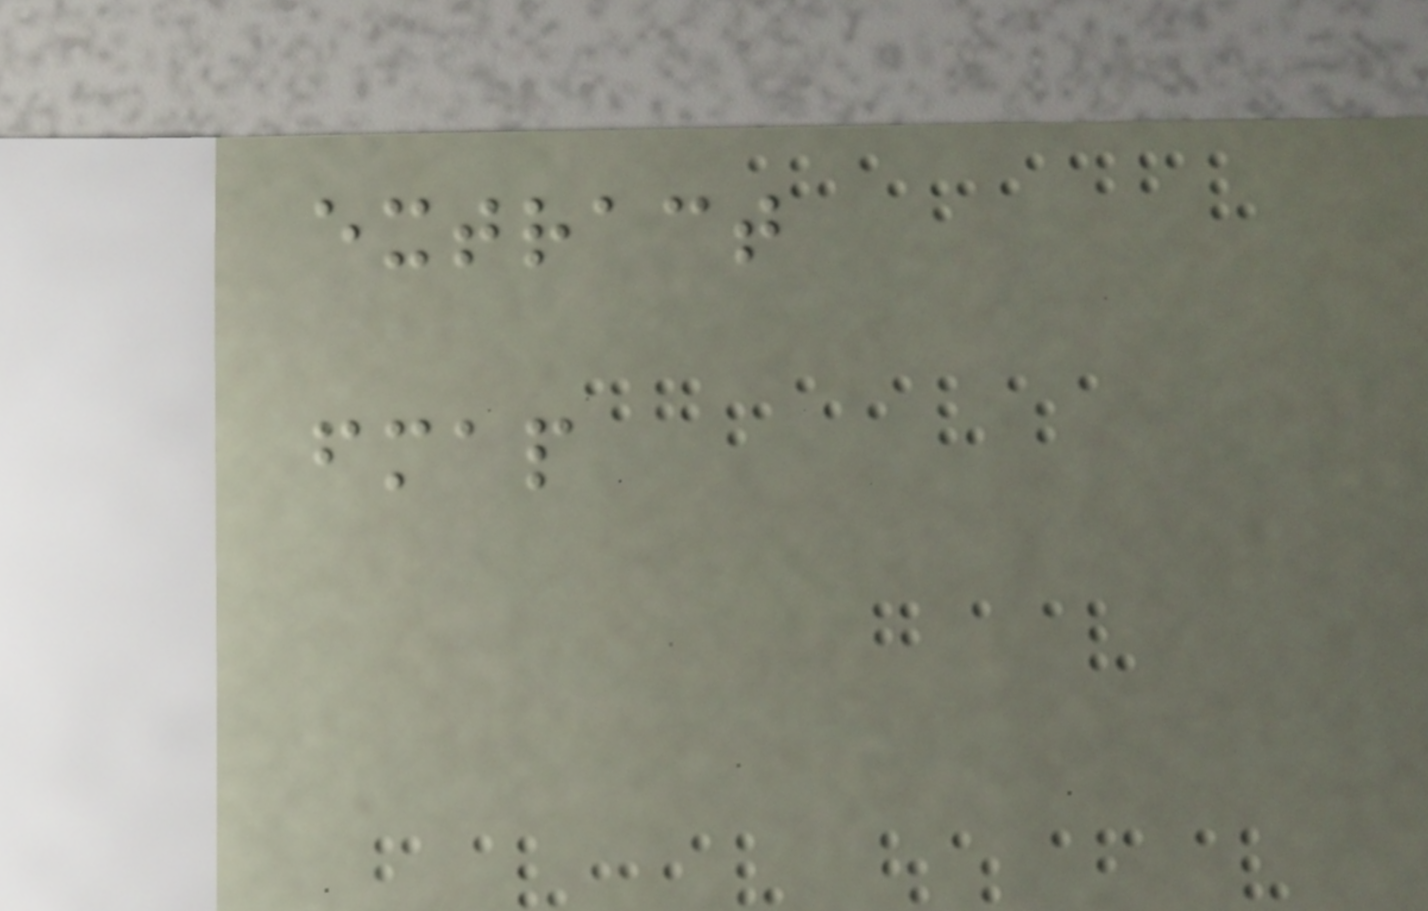extract
fmap
